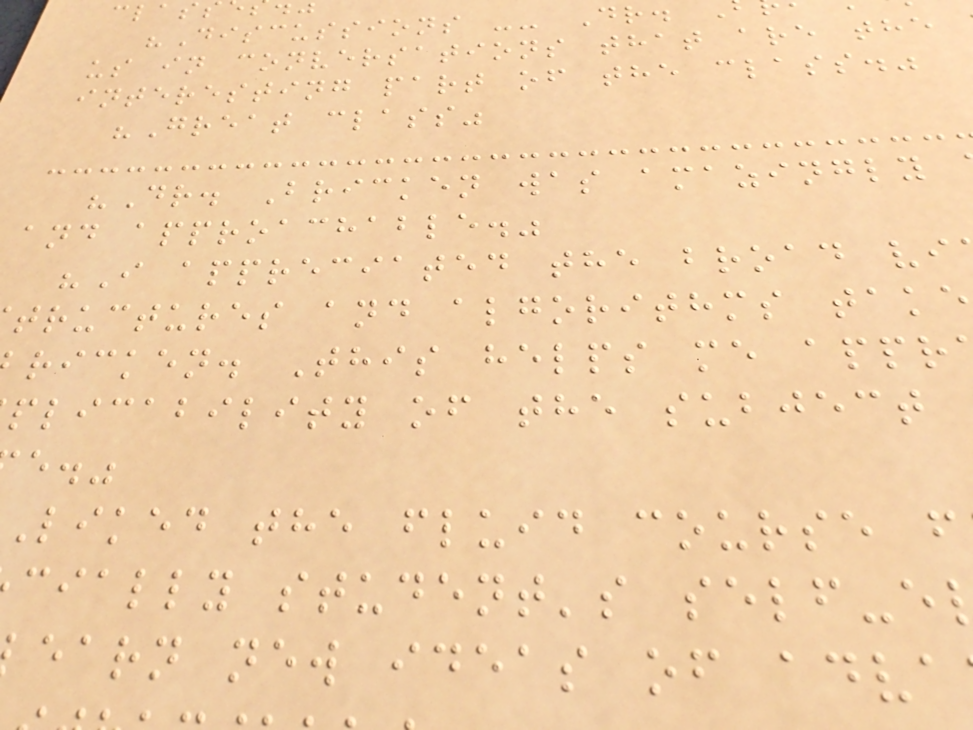clas
"Discussions -- Dr.
us in conversations that are the
interesting part of the class."
"Great class"
"Dr. Bricken was amazingly
and approachable."
"I appreciated the broad vi
tructures and algorithms take
ricken. This helps me appr
plicability of the subject
Liked the fluid course f
cially student's self-e
earn new ideas of adva
